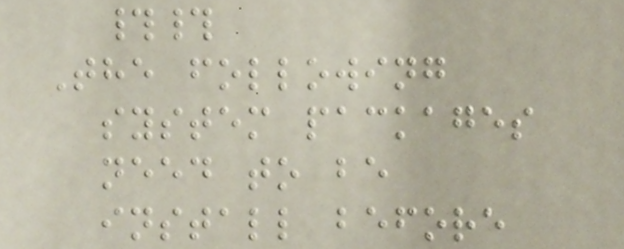##
The following
system packages
need to be
install before
